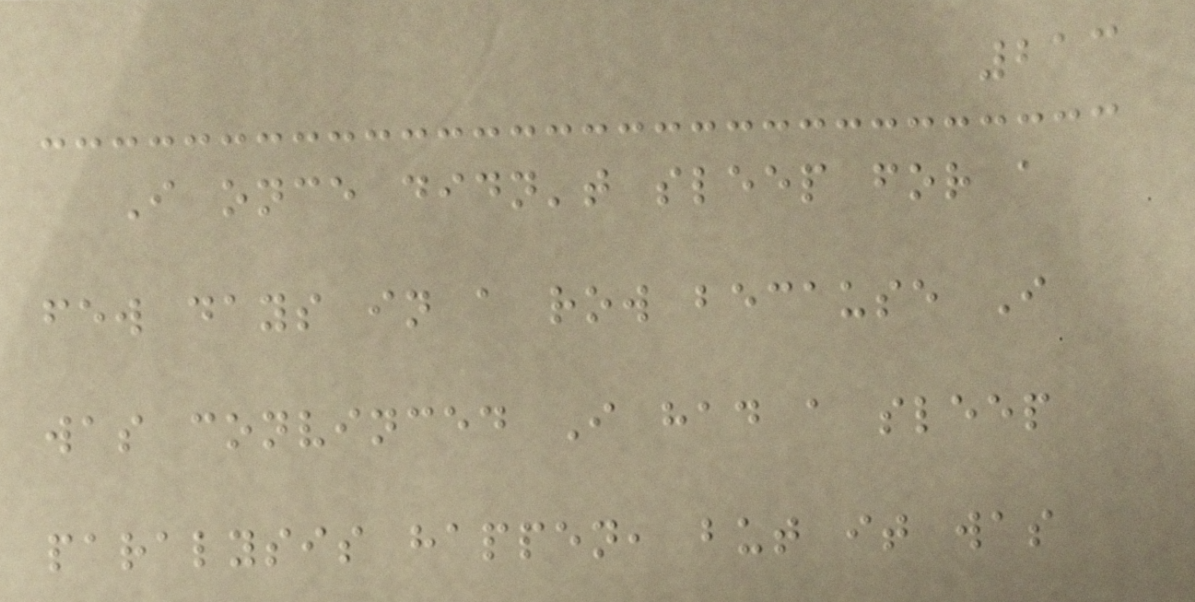213
I once didn't sleep for a
few days in a row because I
was convinced I had a sleep
paralysis happen, but it was
